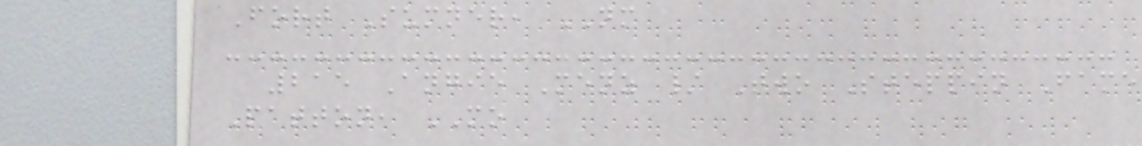Fort Sumner, NM
215 Angie Menz / Two Steppin Fame
Patton, MO
